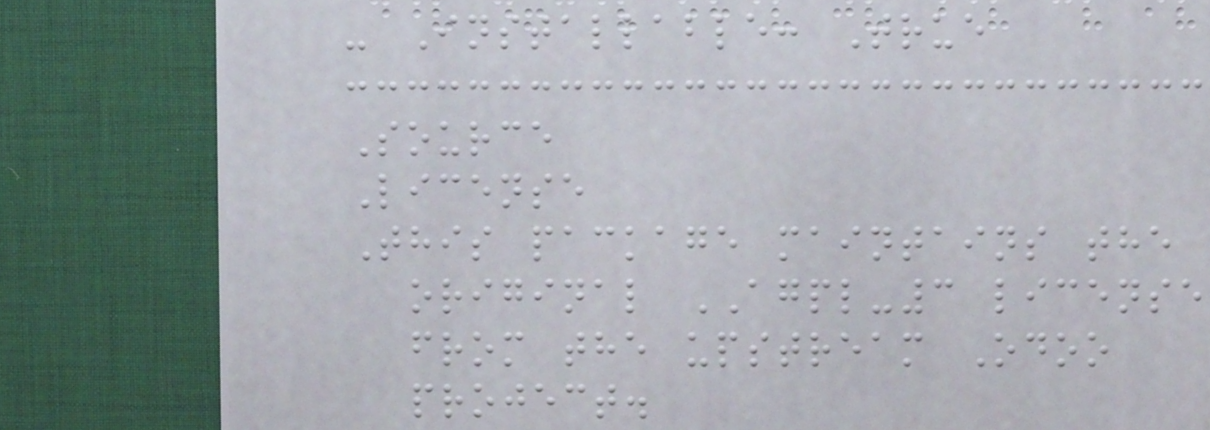- Installable: True
Source
License
This package maintains the
original AGPL-3 license
from the upstream Odoo
project.
